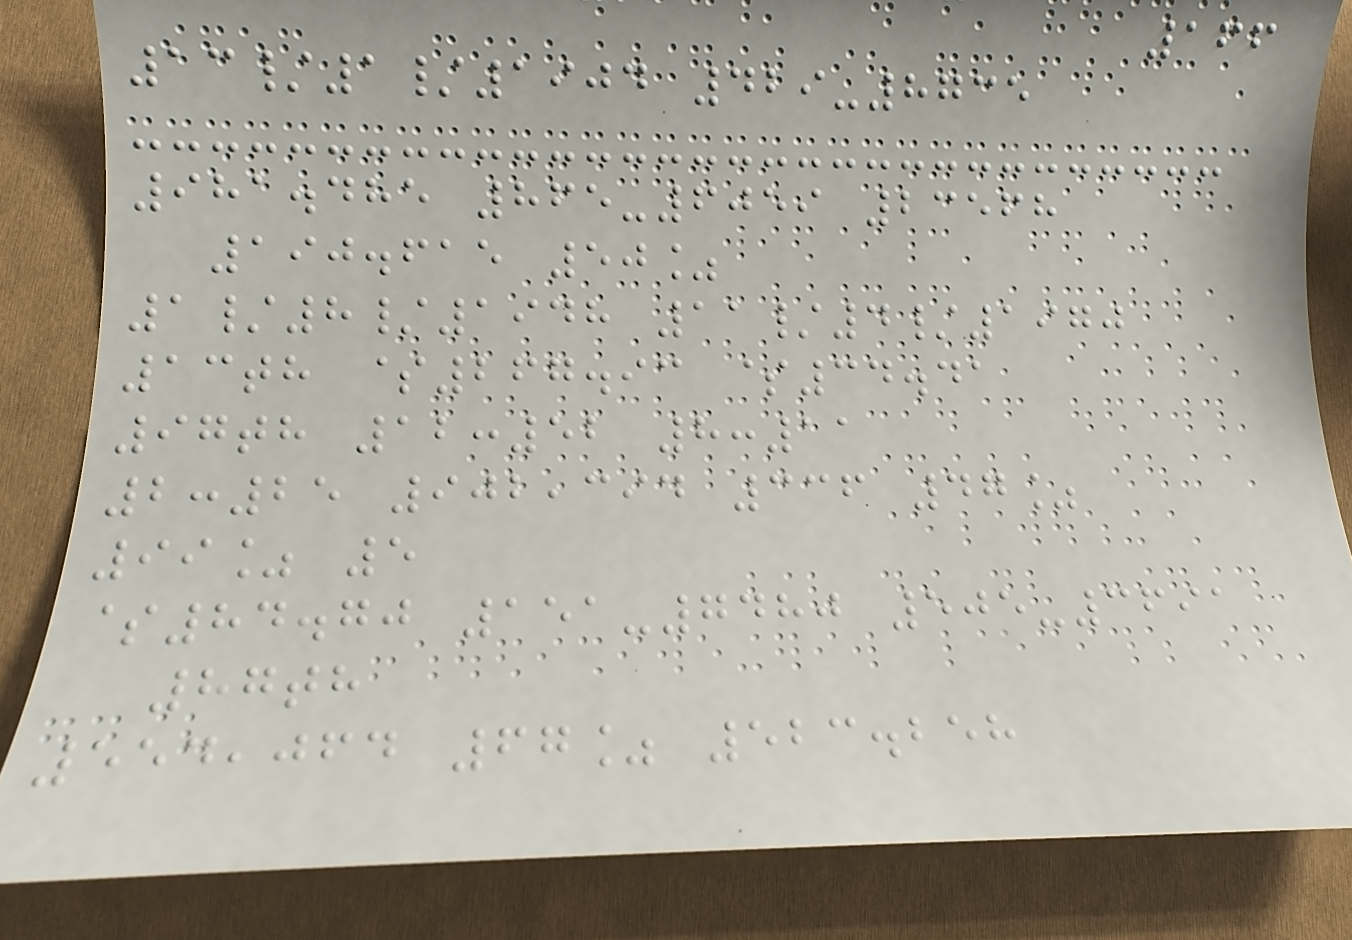166
13/1/1904 429-8735
981.485 865-6059 23568
190.615 50%
1/8/1948 11/4/1970
13th $267.93 $34.41
97th 12:52 8:11
2:25 902,394 336 47%
99% 5
$84.70 151-7480 505-3691
87th
554,064 67% 523.258
